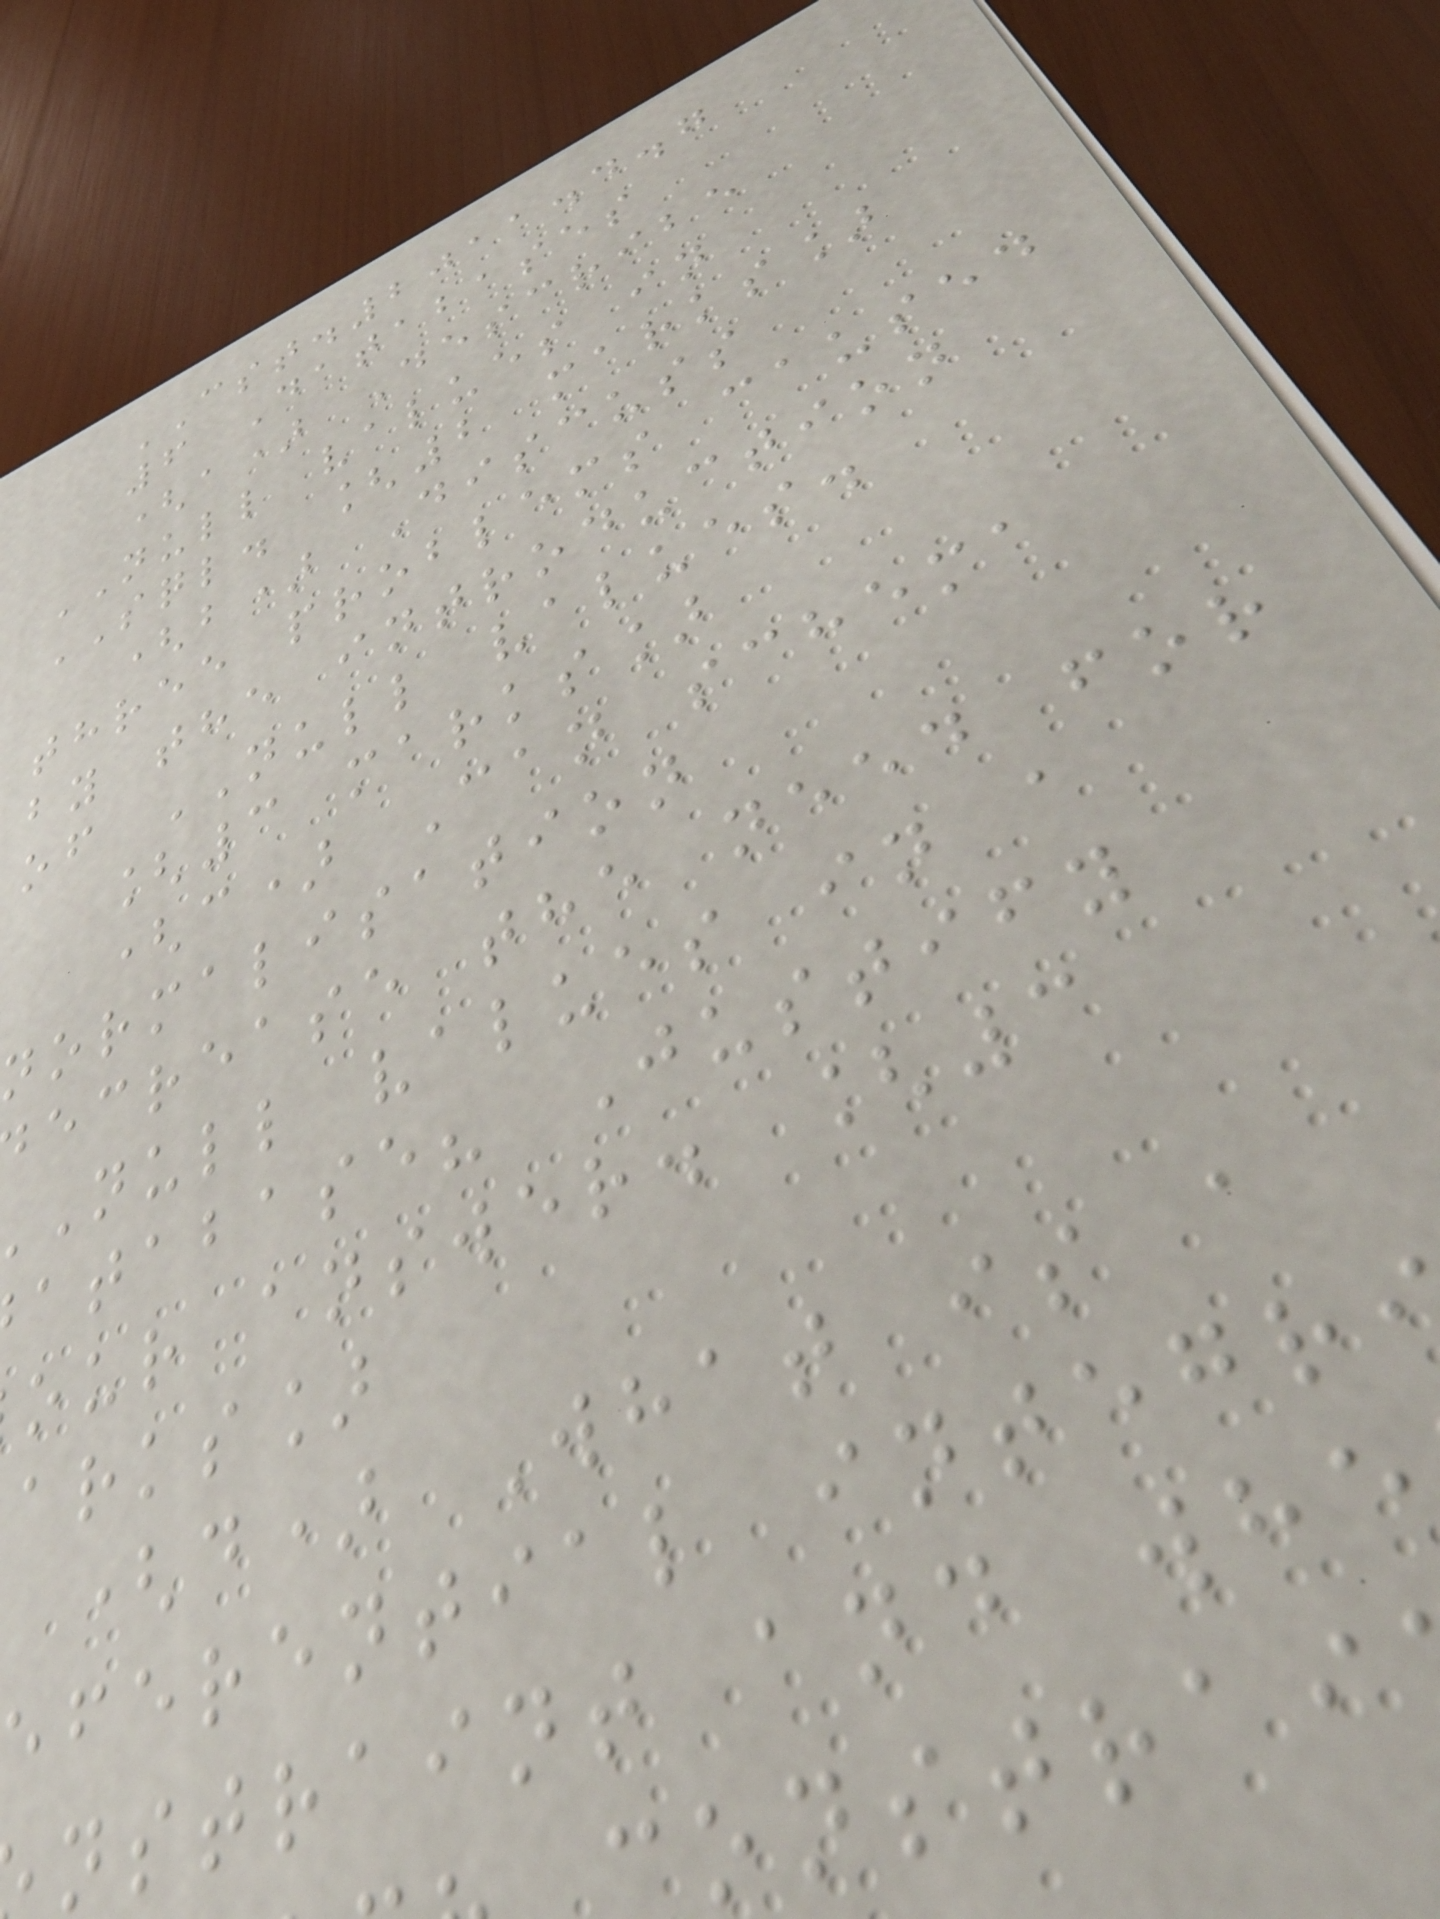CST.2011.4.7
6 Databases
(a) Describe
NULL values in
SQL. [2 marks]
(b) Discuss
three problems caused
by the introduction
of NULL values.
[3 marks]
(c) Can schema
normalisation
ecrease the need for
null values in a
atabase? Justify
our answer. [3
arks]
(d) What is a
eferential integr
nstraint and whe
